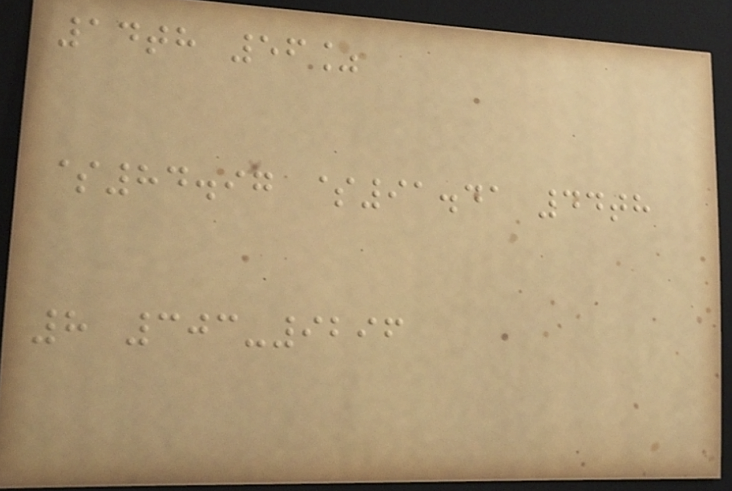14th 56%
$84.97 $91.41 44th
8 303-9296
